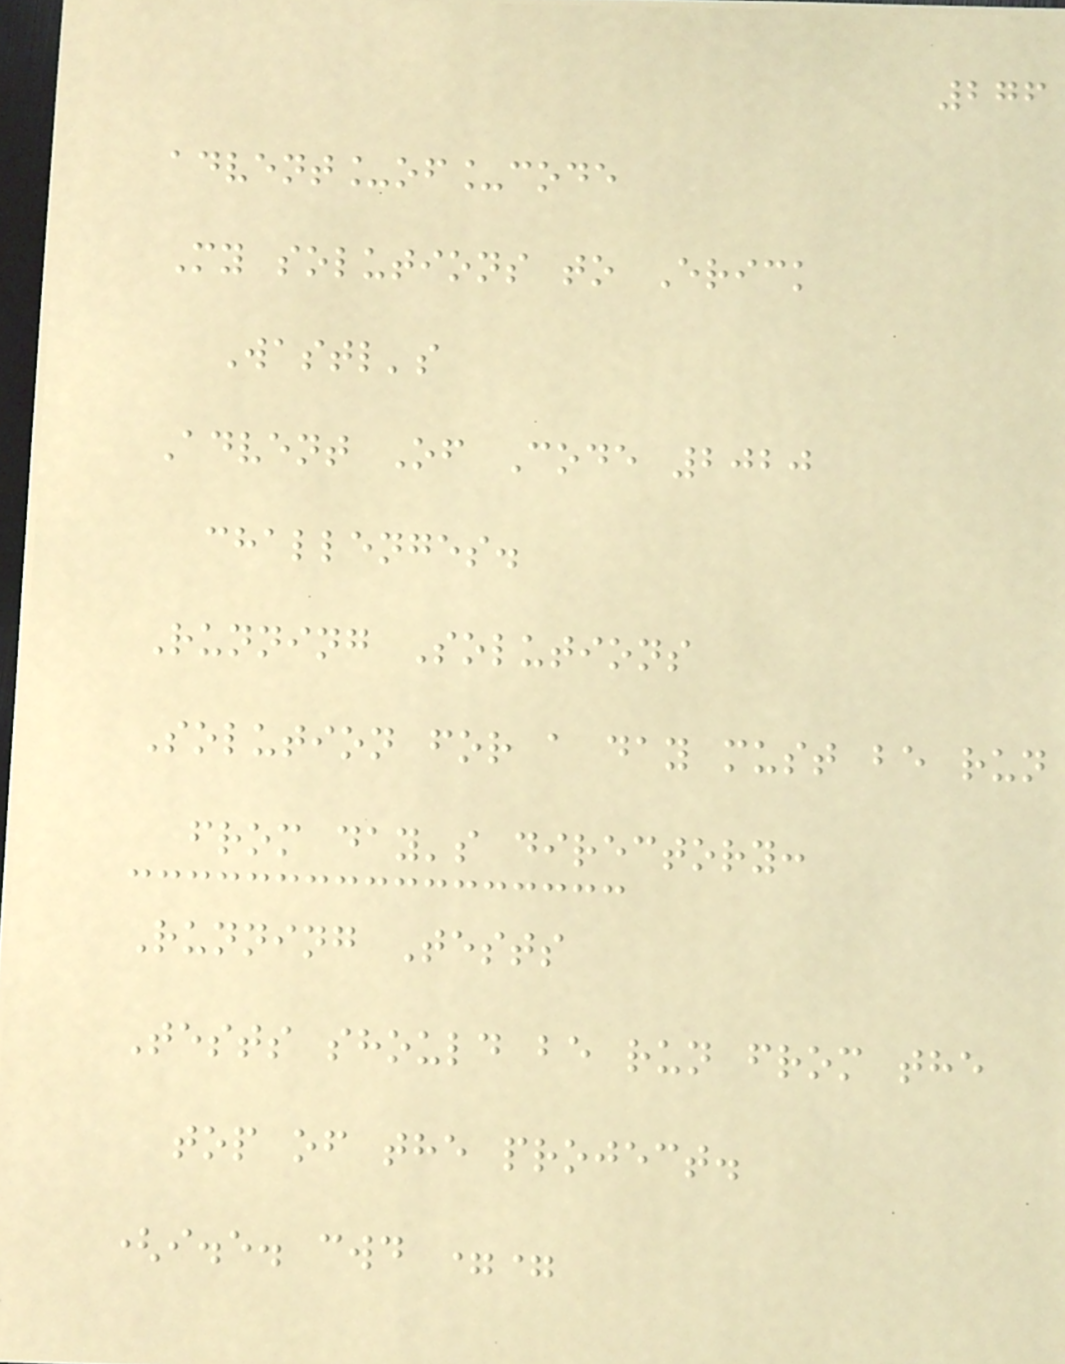276
advent_of_code
My solutions to Erick
Wastl's
Advent Of Code 2020
challenges.
Running Solutions
Solution for a day must be run
from day's directory:
Running Tests
Tests should be run from the
top of the project.
(i.e. cwd ==
